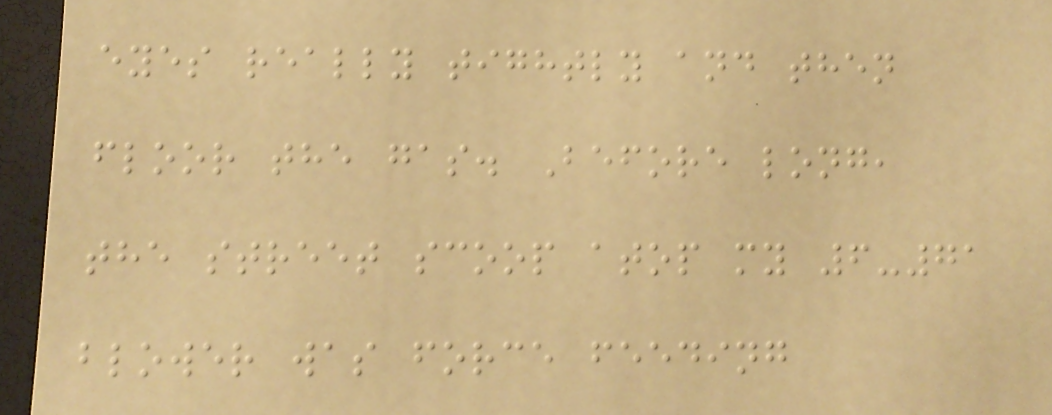eyes really tightly and then
floor the gas. Before long,
the street scoop atop my 6-71
blower was force feeding
